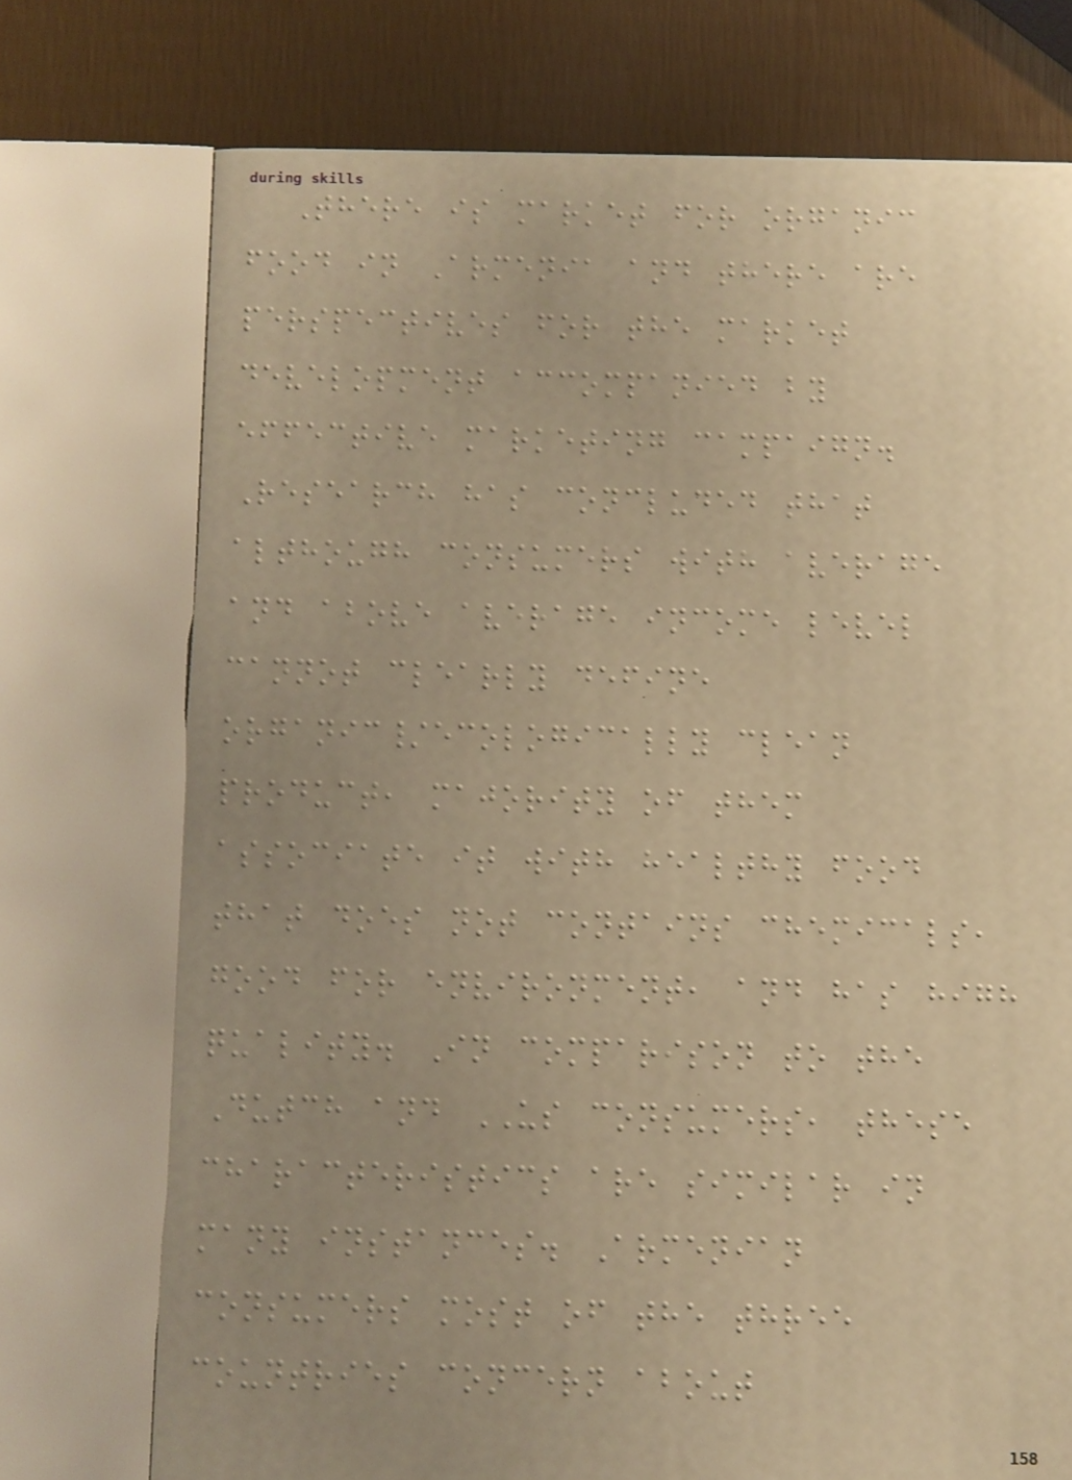There is market for organic
food in Armenia and there are
perspectives for the market
development accompanied by
effective marketing campaign.
Research has concluded that
although consumers with average
and above average income level
cannot clearly define
organic/ecologically clean
product, majority of them
associate it with healthy food
that does not contains chemicals,
good for environment, and has high
quality. In comparison to the
Dutch and US consumers, these
characteristics are similar in
many instances. Armenian
consumers most of the three
countries concern about
